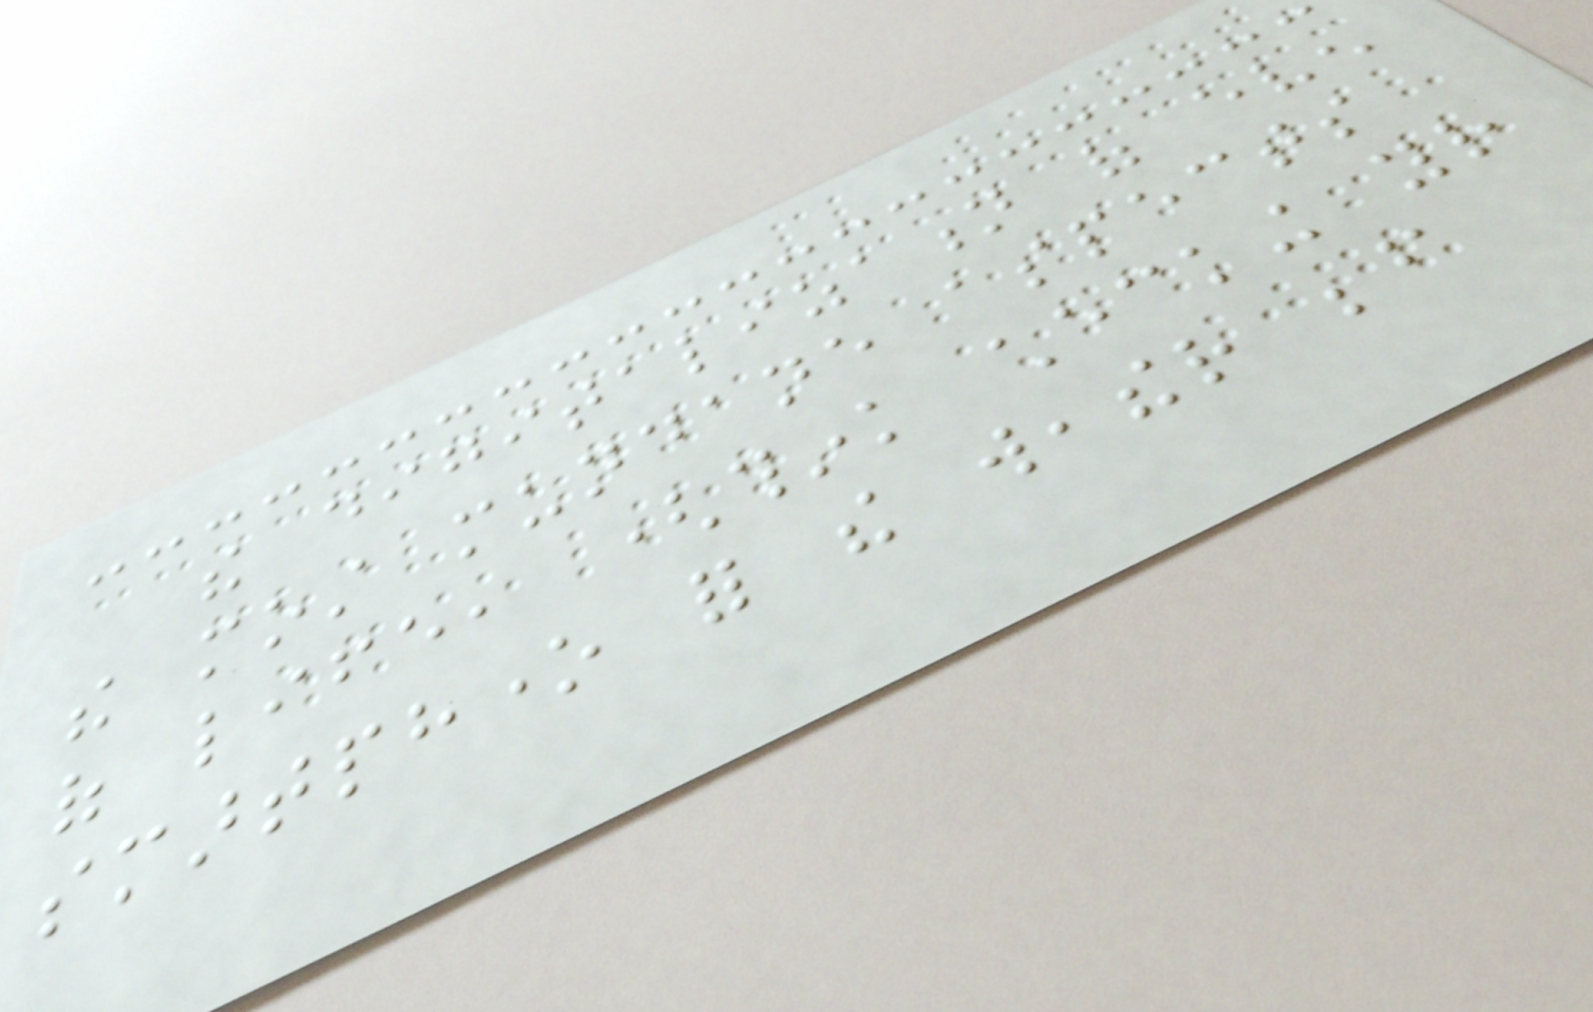the digitalization of even
the most mundane aspects
of life, (think checking your
smartphone for the weather before
